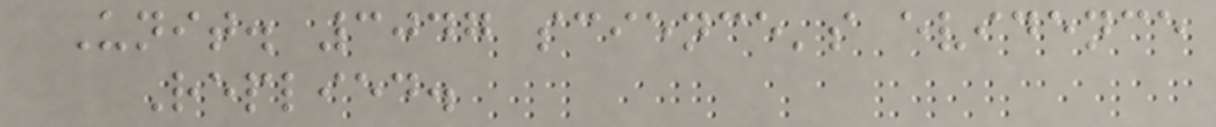Unit. 3047 science's evidence
Replied.
